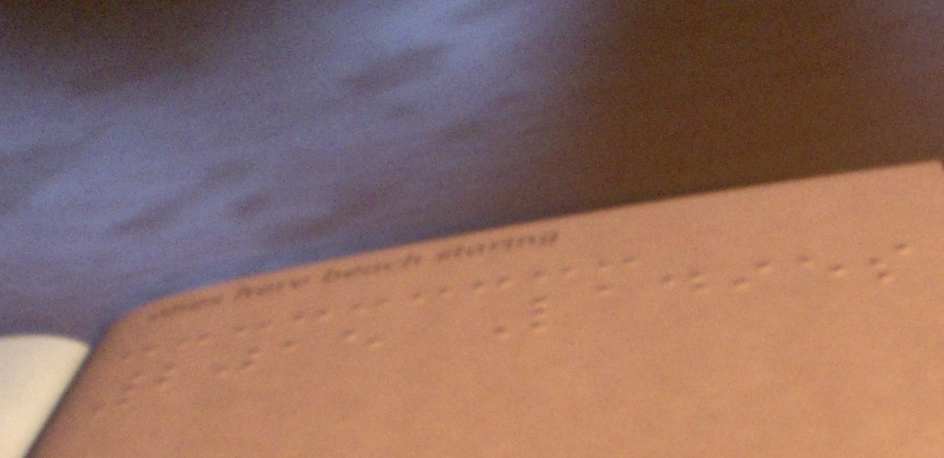2015 Ladies
